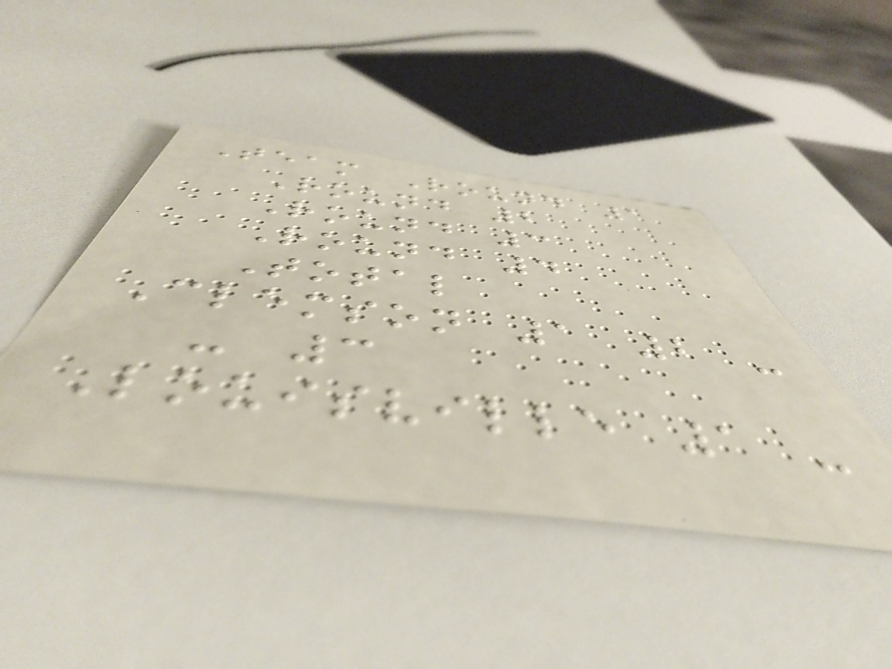Team Round 1
Round 2
Round 3
Round 4
Total
Clemson 1 2 -
- 3
Louisville 1 -
